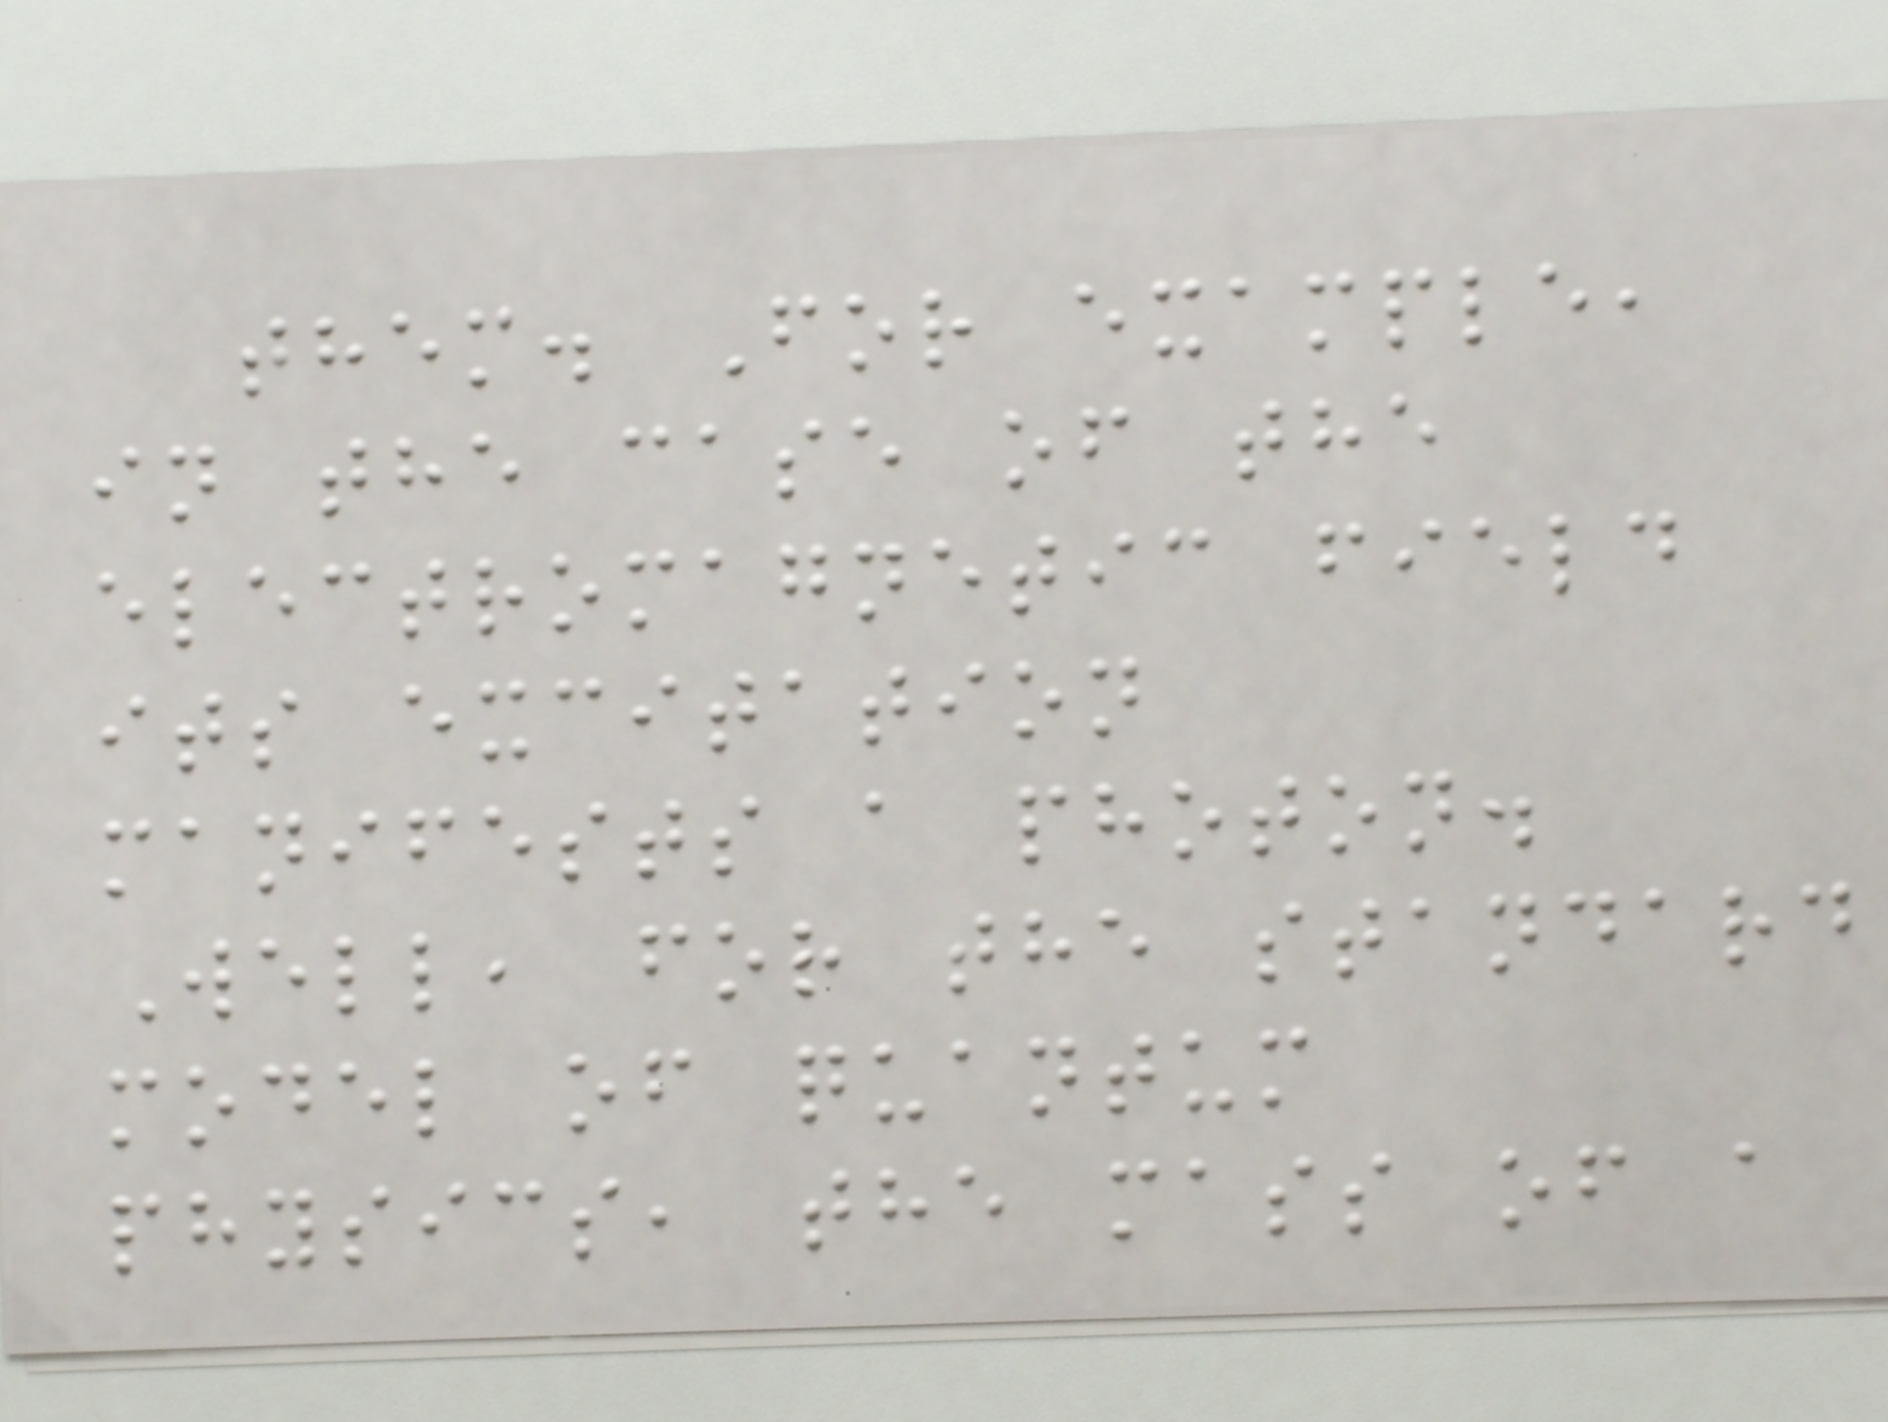them. For example,
in the case of the
electromagnetic field
its excitation
manifests a photon.
Well, for the standard
model of quantum
physics, the mass of a
